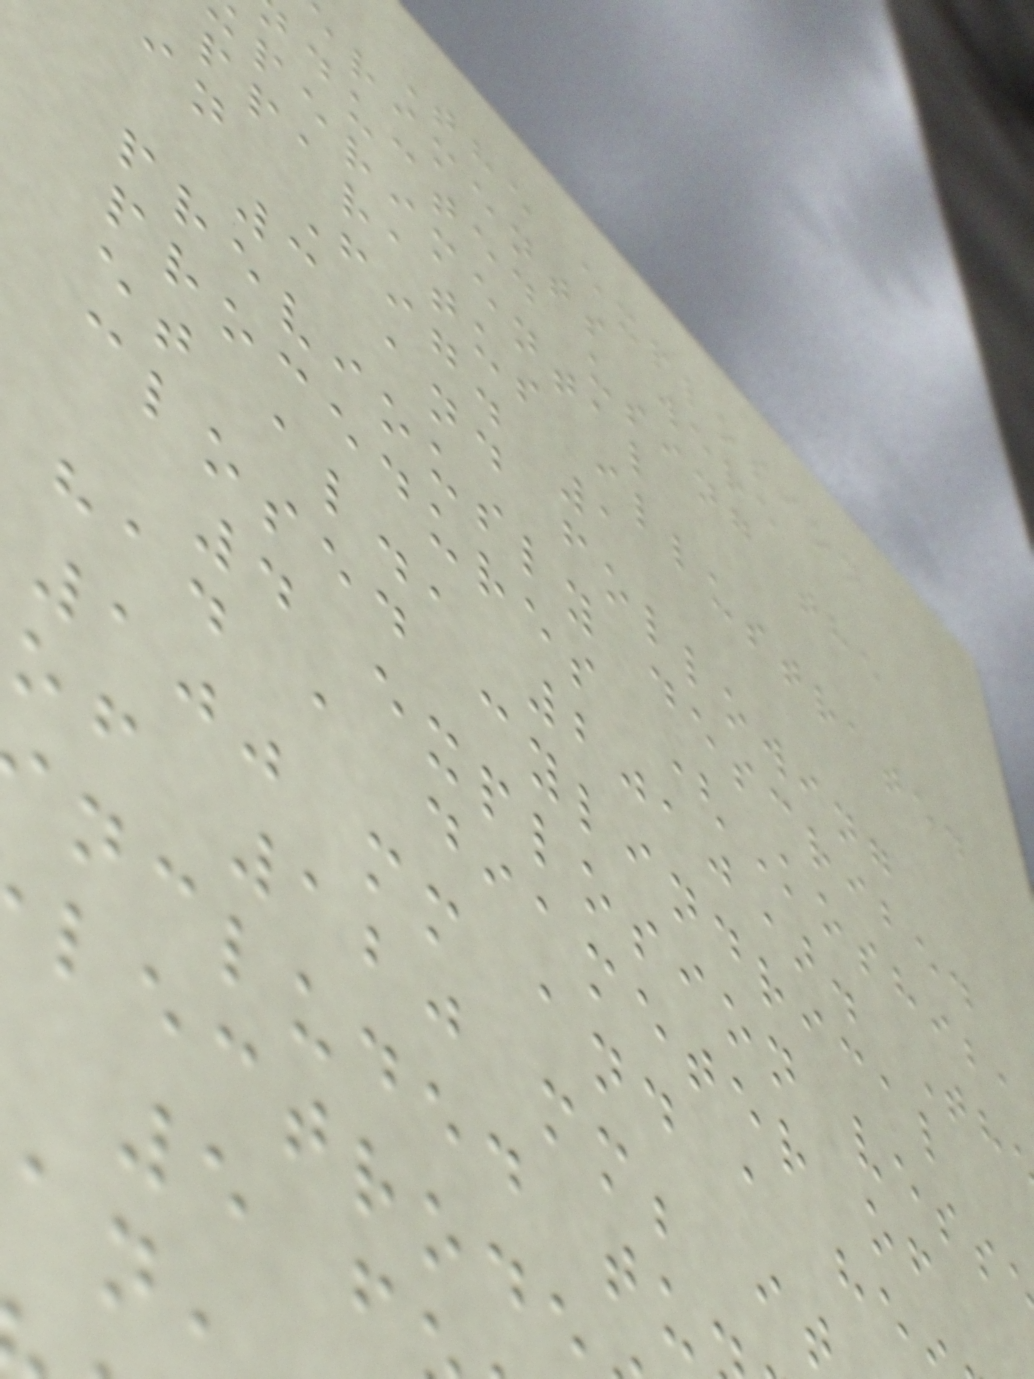The explosion
riments were
ducted using the
perimental
pparatus illustrated
in Fig. 1
3 and following
previously described
procedures (Koshiba
et al., 2010). Th
closed cylindrical
4 explosion vess
had a diameter of
100 mm and a he
of 120 mm; i
ncluded tu
